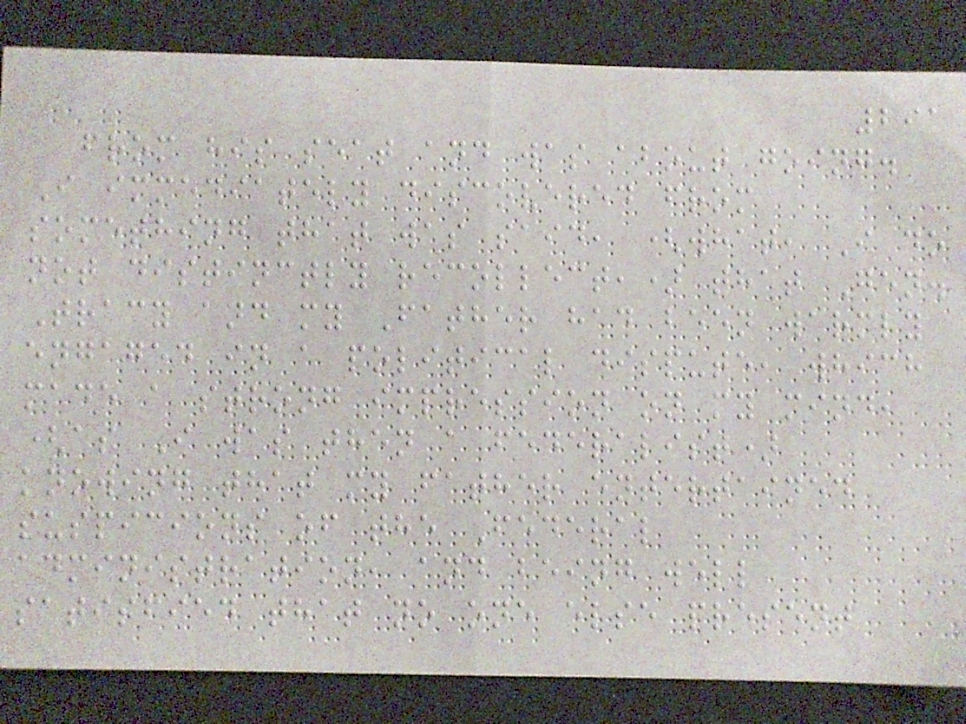291
from his seat and was about going.
I immediately discovered from
something that was said, (what, I do
not distinctly recollect,) that Gen.
Tracy and my Father had been warmly
engaged in a political dispute, which
made a strong impression on my mind,
(as I was then a federalist)
knowing that my father entertained
suspicions of the Federal
administration, and being well
satisfied that no one else present
